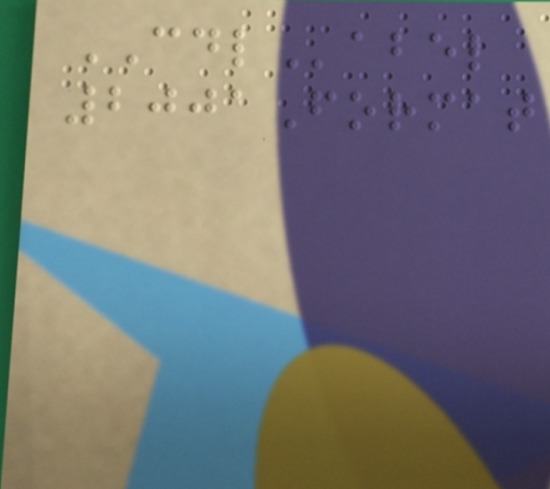CDLabel
2001Format
